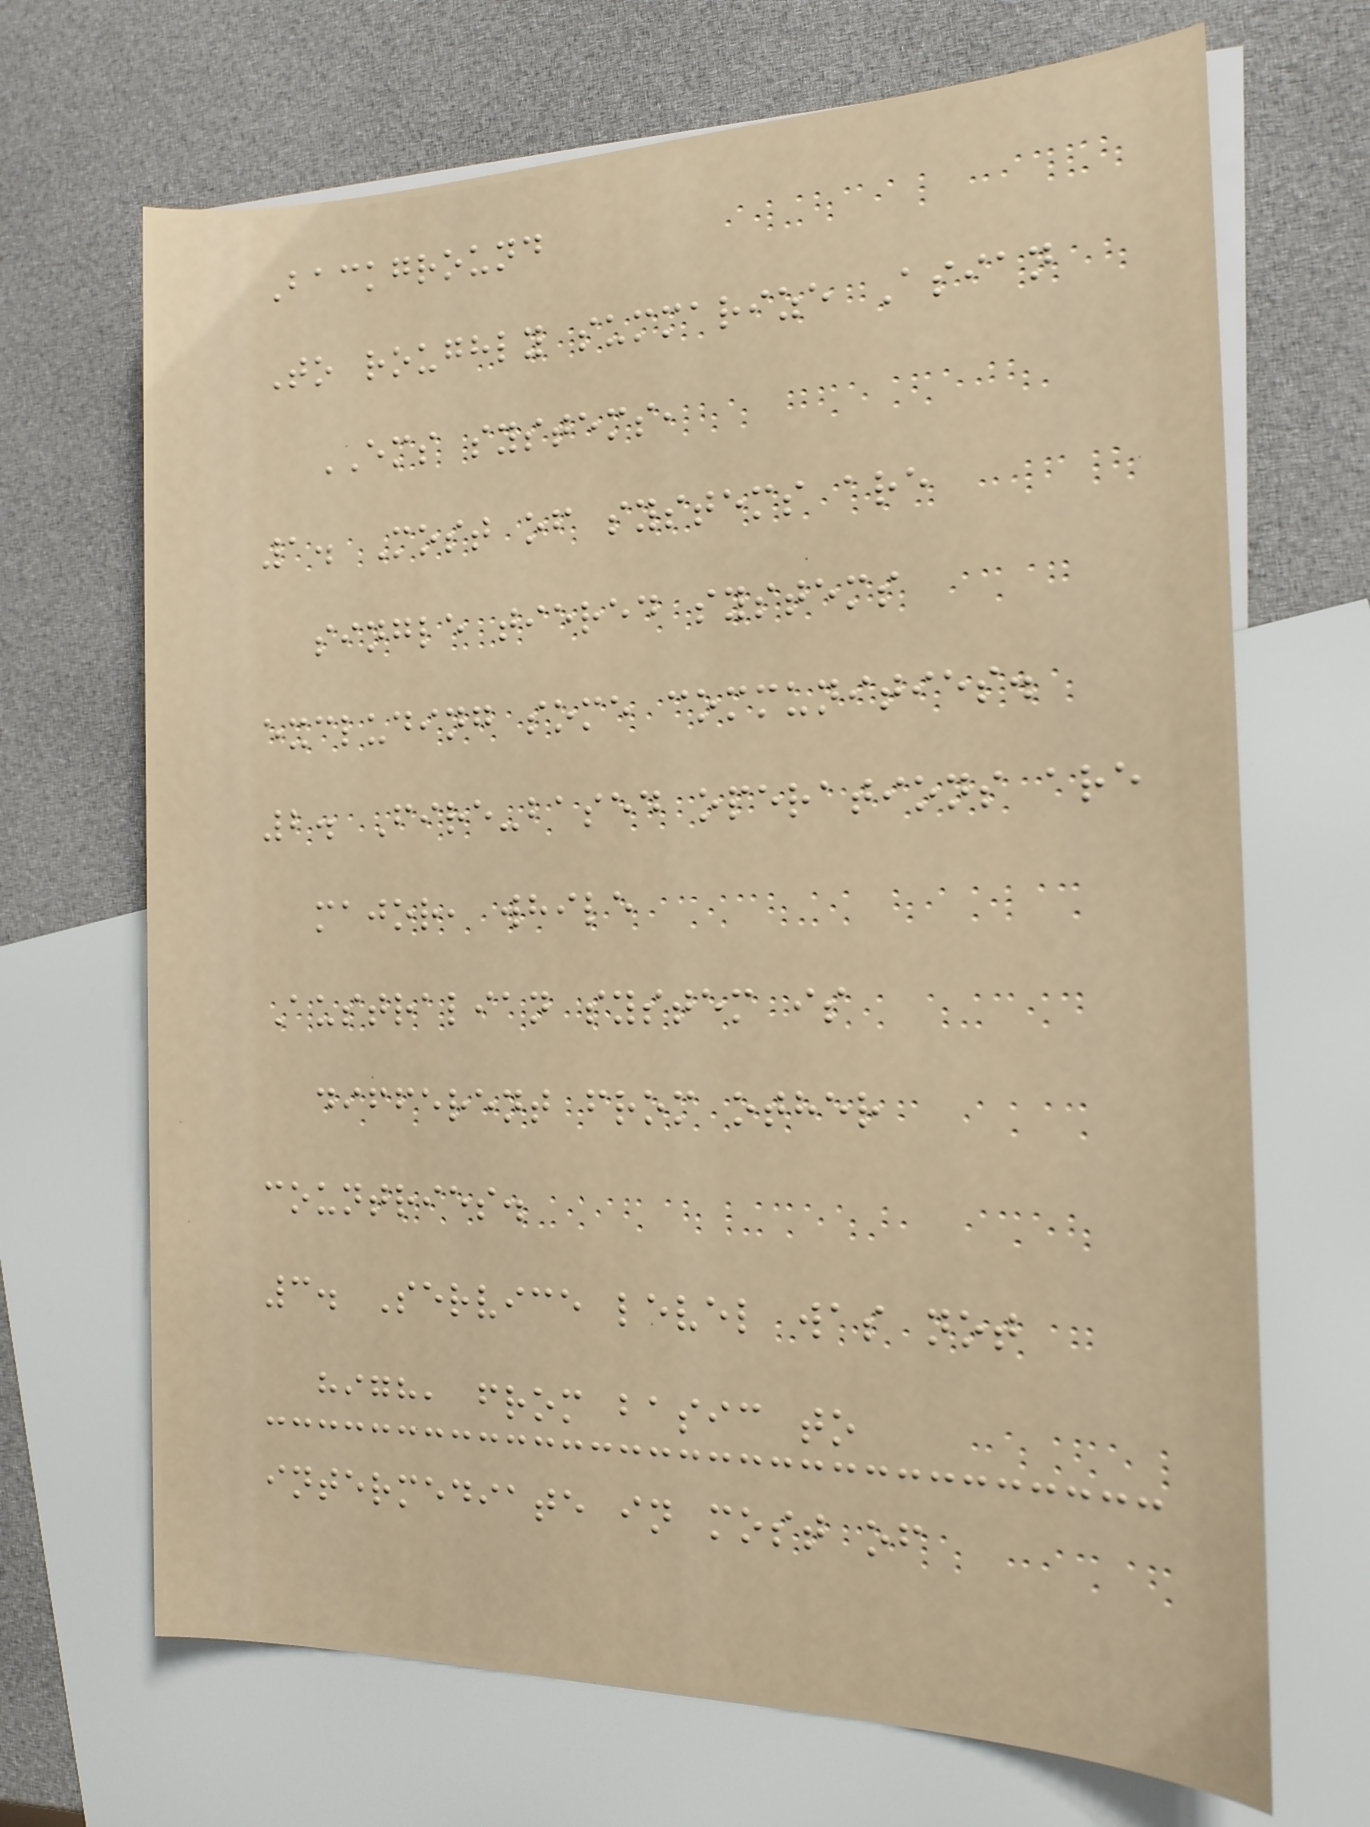Background
To roughly summarize Asian
EMS systems,
1. Most of systems are
single tiered systems
excluding some communities.
2. Fire-based operations are
major, while
Australian system is
different from other
countries.
3. Service level was not
high, from basic to
intermediate in most of
